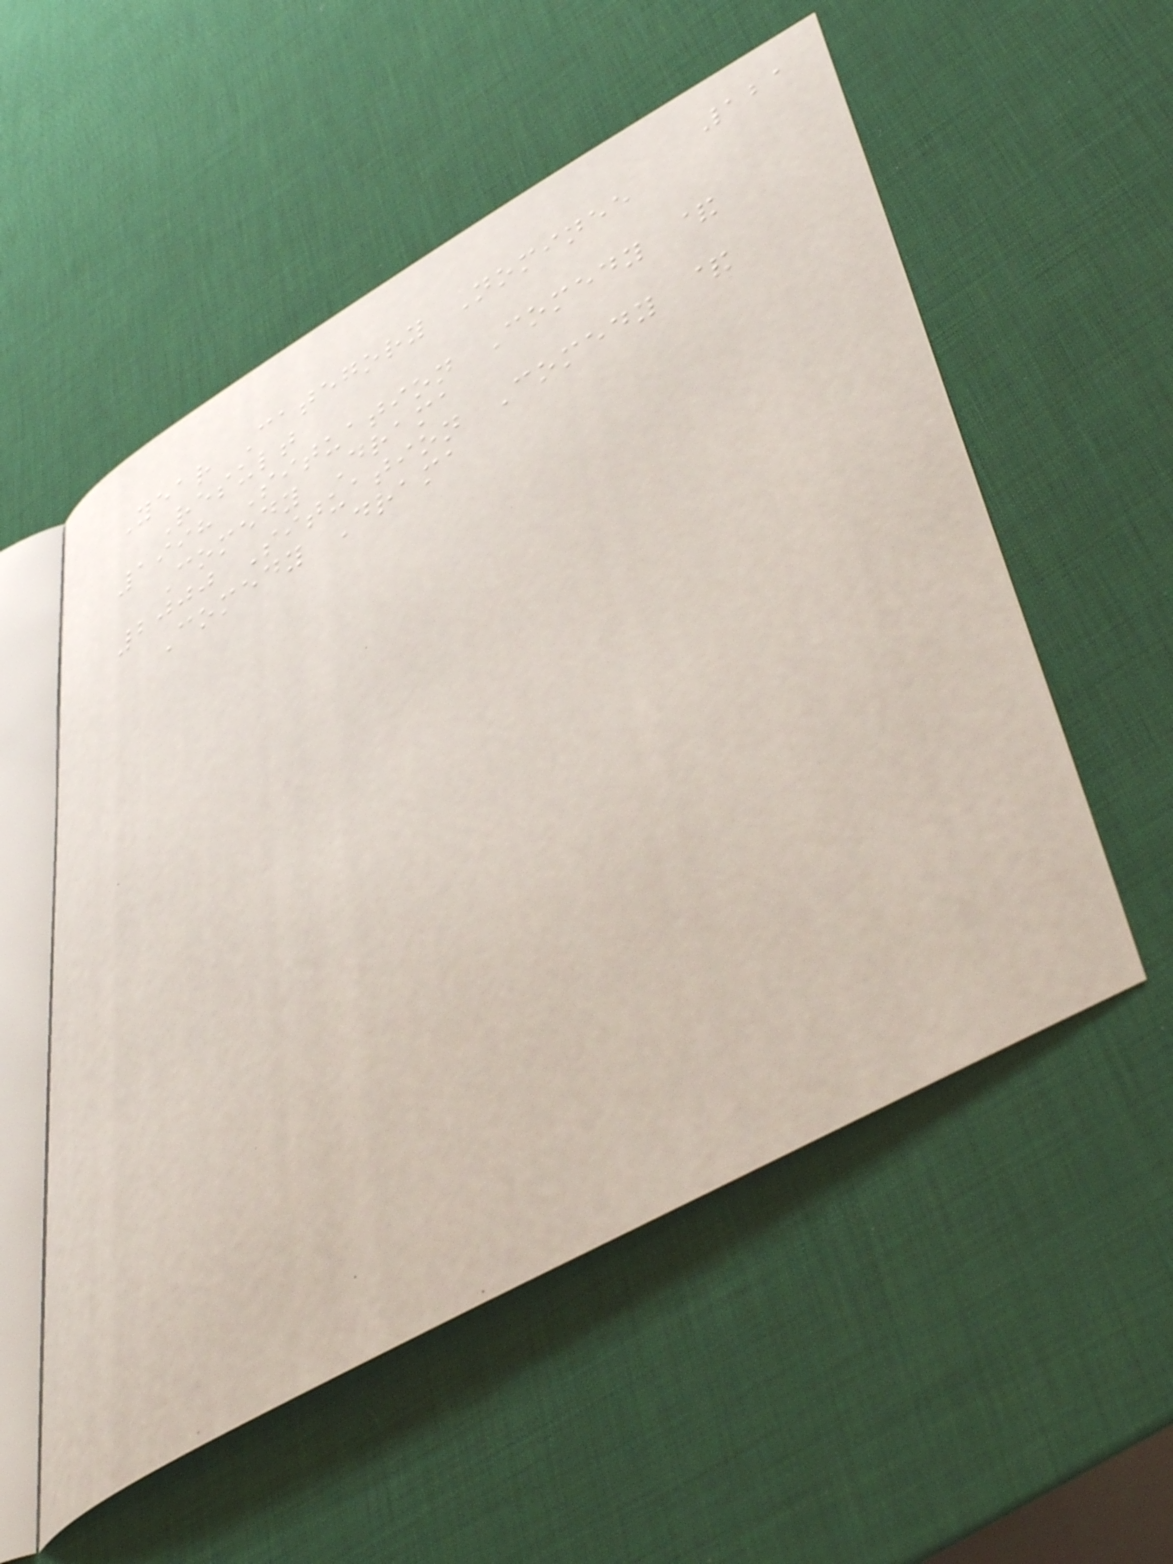121
Year Category Nominee
Result
1998 Situation Comedy &
Comedy Drama
2000 Situation Comedy &
Comedy Drama
